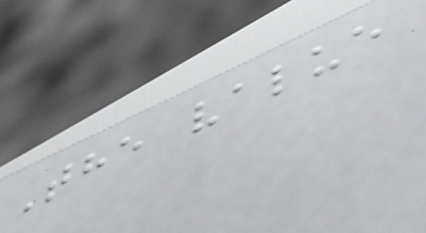The value
